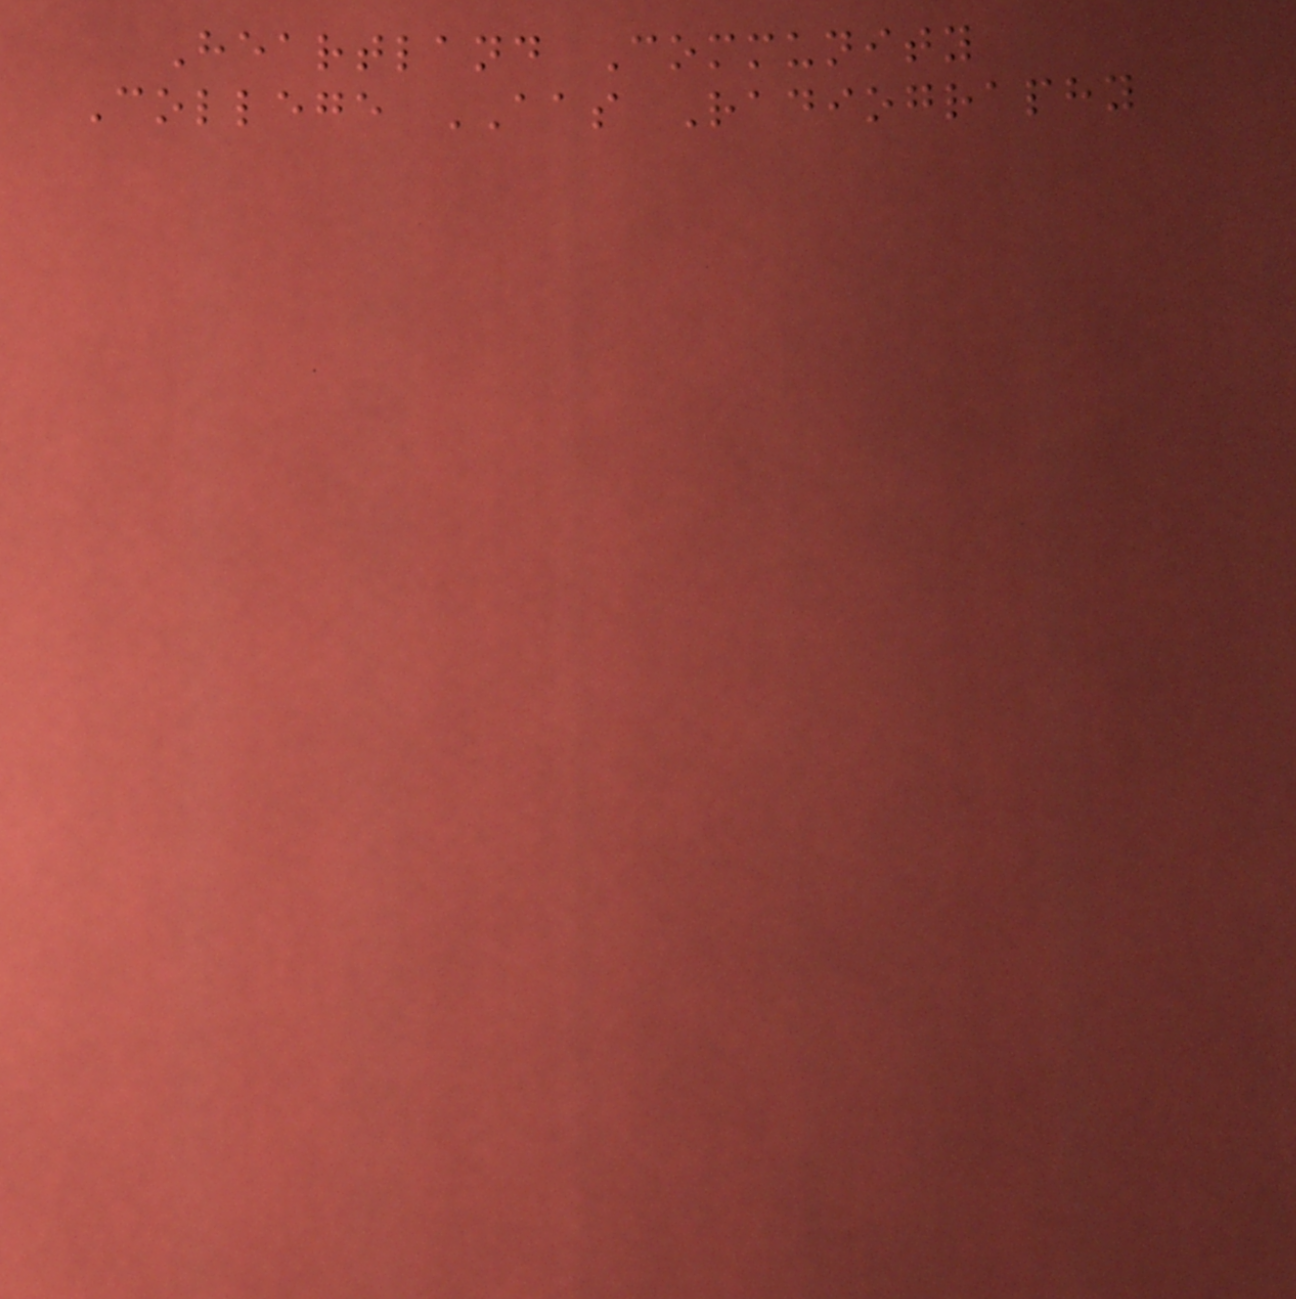Heartland Community
College AAS Radiography
